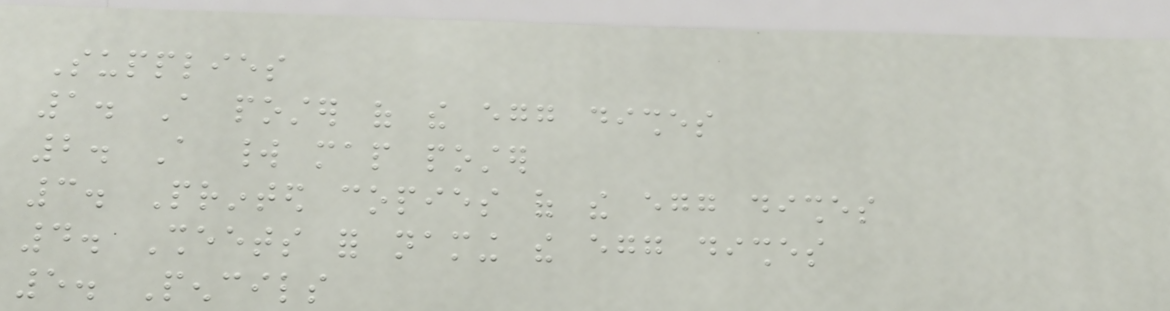Supplies
1. A poster of the egg dishes
2. A world map poster
3. Printed copies of the egg dishes
4. Sheets for naming the egg dishes
5. Pencils
